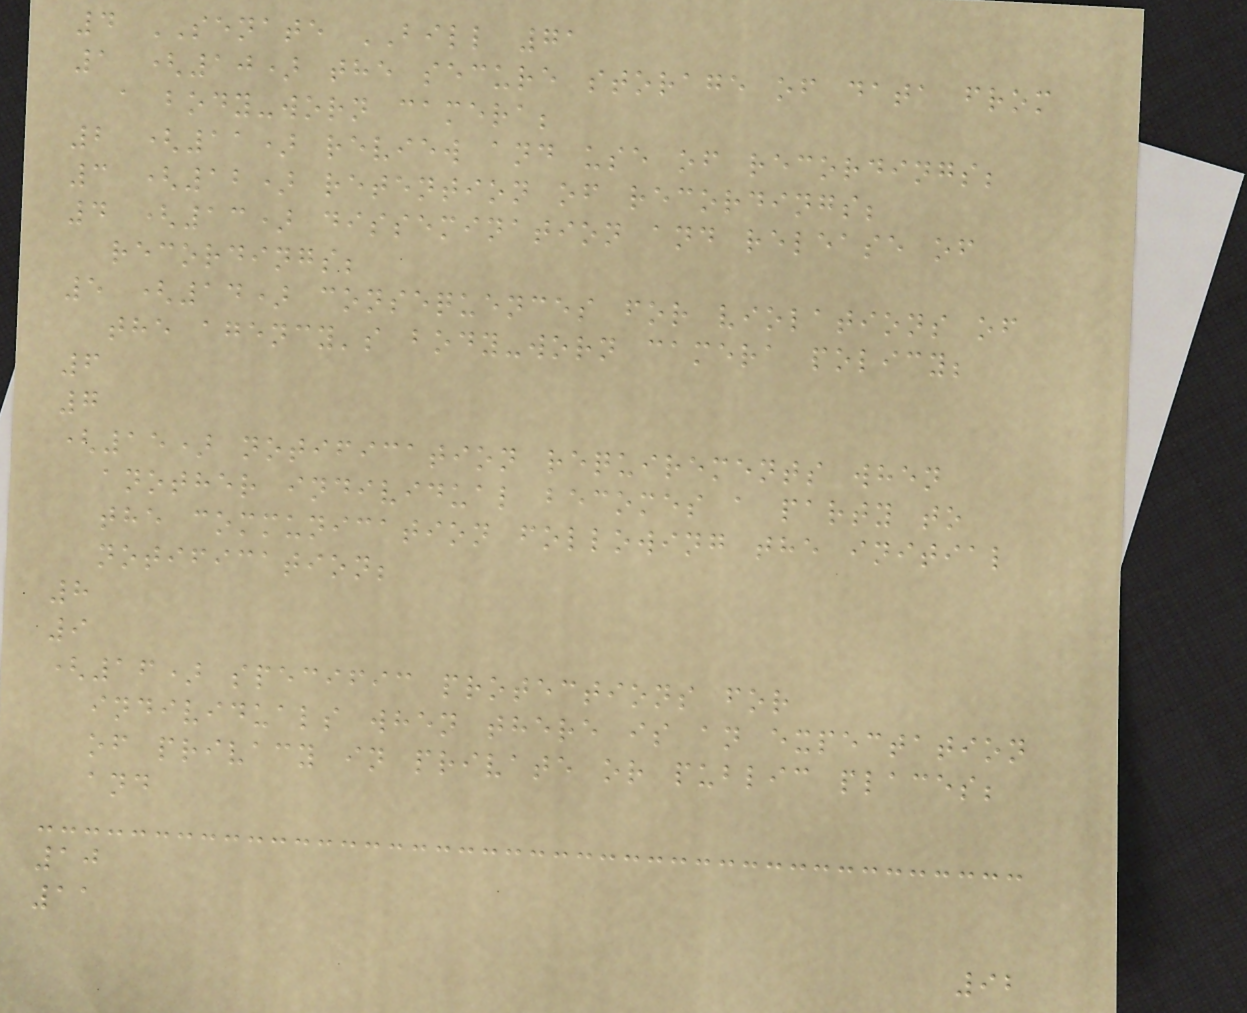4 SENATE BILL 71
1 (10) the secure storage of data from
a body-worn camera;
2 (11) review and use of recordings;
3 (12) retention of recordings;
4 (13) dissemination and release of
recordings;
5 (14) consequences for violations of
the agency's body-worn camera policy;
6
7
(15) notification requirements when
another individual becomes a party to
the communication following the initial
notification;
8
9
(16) specific protections for
individuals when there is an expectation
of privacy in private or public places;
and
10
11
92
